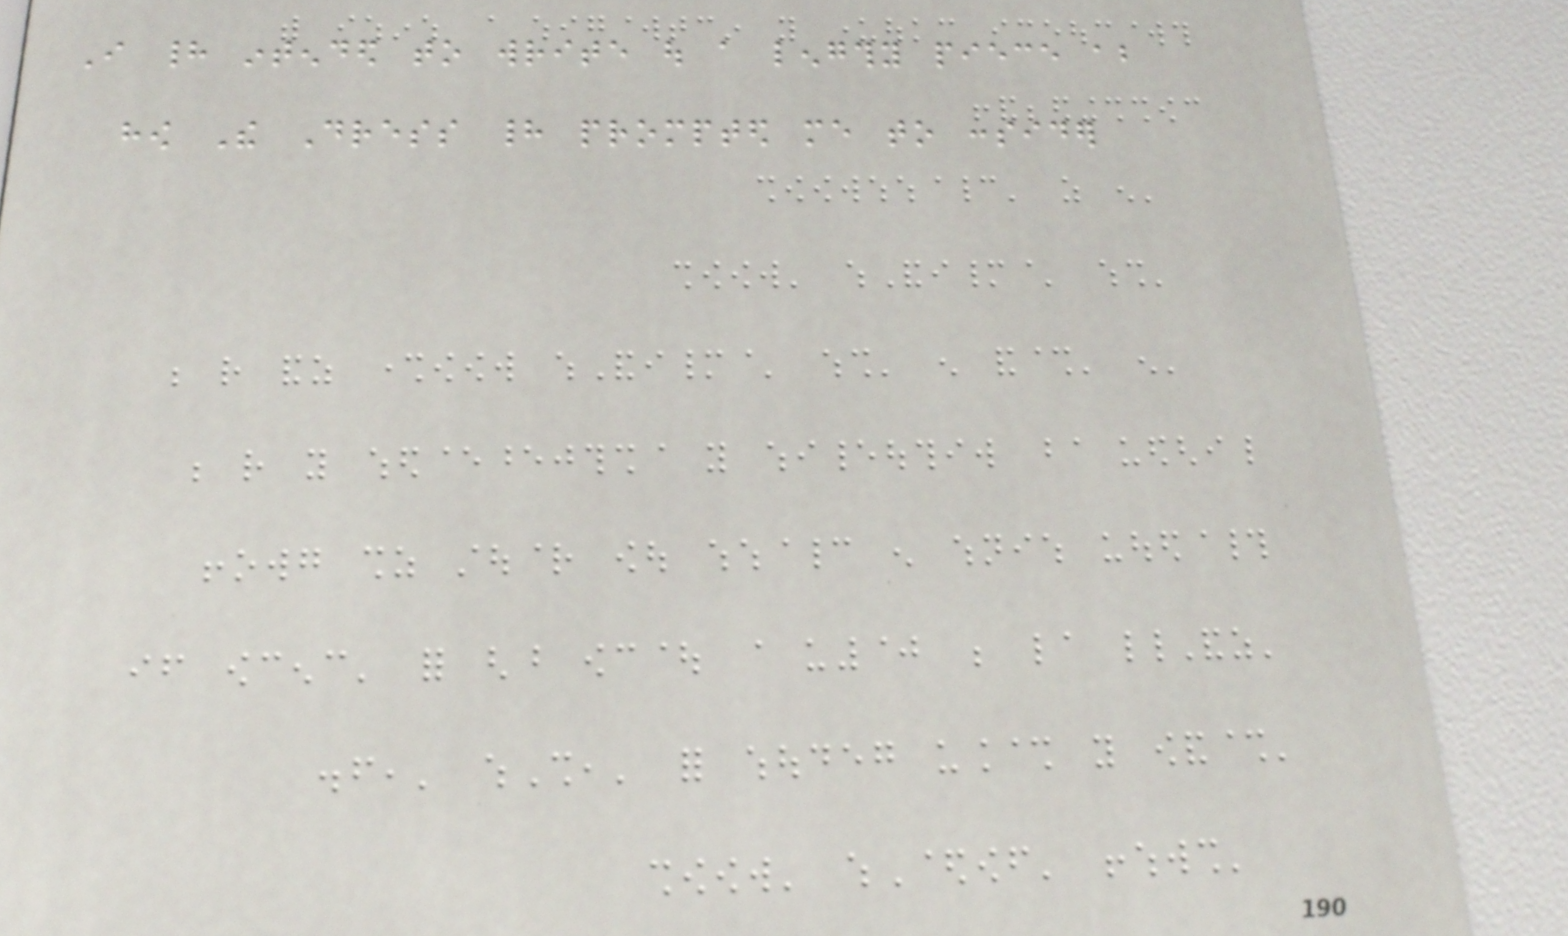I had intended to write out a lengthy piece about
how The Dress had prompted me to consider
